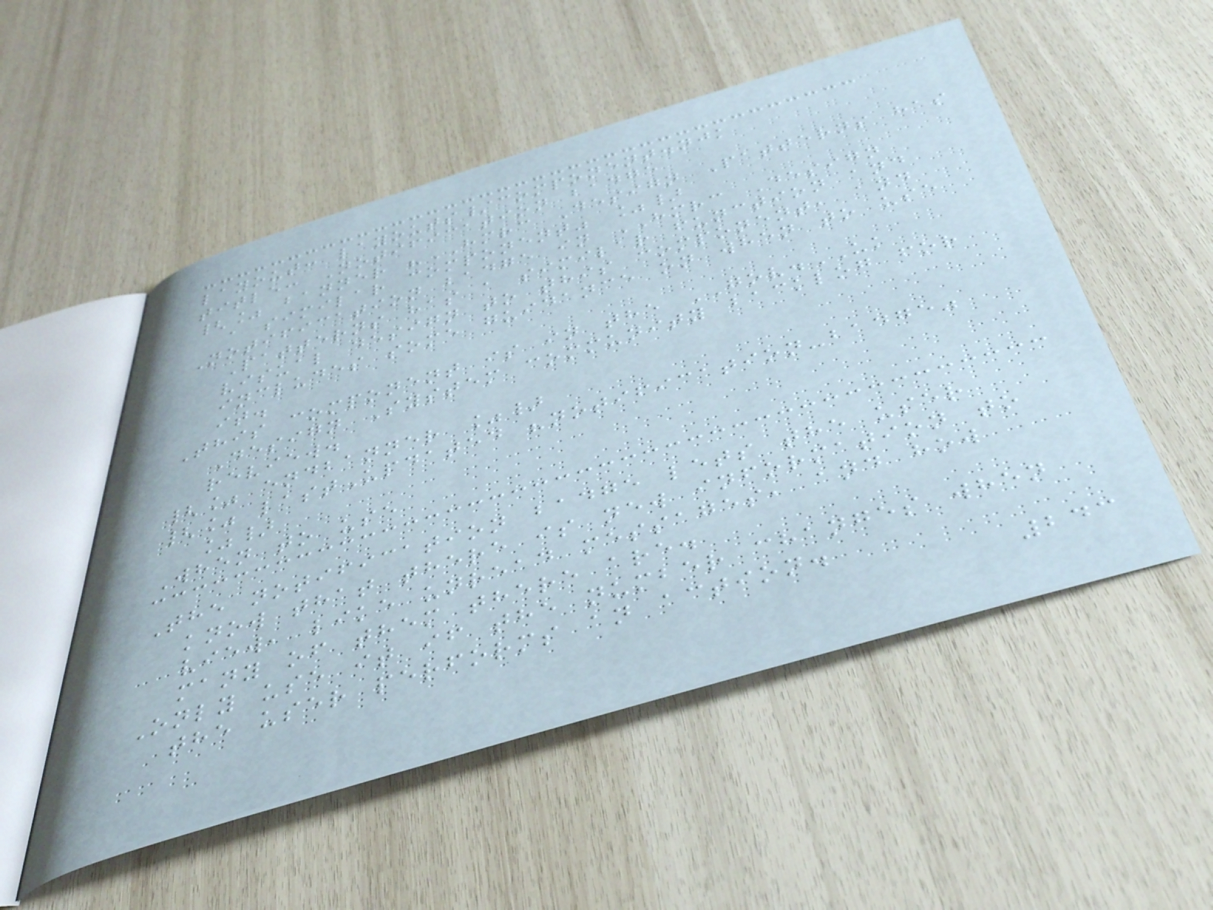layout: layouts/component.njk
title: Notification badge
{% banner "HMRC Design Patterns has
a similar component" %}
Notification badge in HMRC Design
Patterns has a similar function and
visual design to this component, and
includes some guidance on when to use
it.
This component is in the GOV.UK
Design System community backlog for
review.
{% endbanner %}
{% lastUpdated "notification-badge"
%}
When to use
The notification badge lets the user
know that there is new information to
view, like unread messages, and how
many of them there are.
Only use it if the number changes when
the user performs an action.
243
